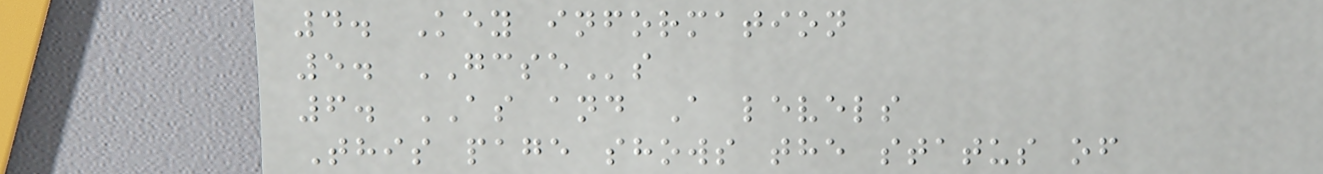4. Key information
5. GCSEs
6. AS and A levels
This page shows the status of
